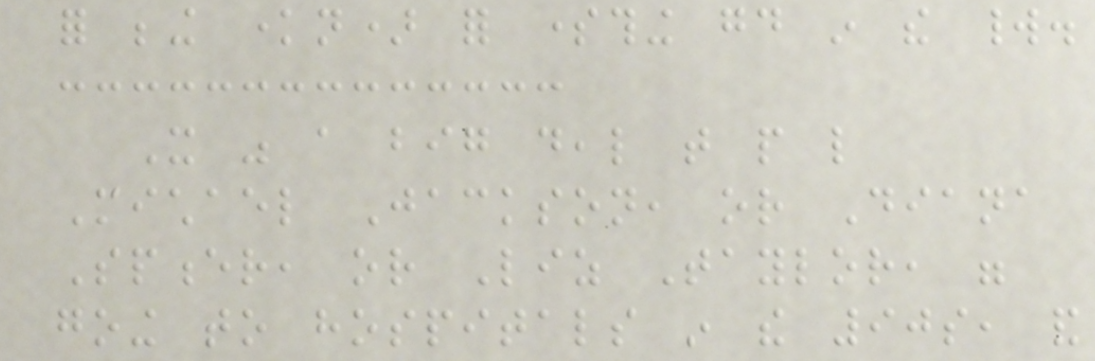for being known) for something good in the world.
It was a big deal that people like
Michael Jackson, or Diana
Spencer, or Liz Taylor, were
going to hospitals in the 90s, and
